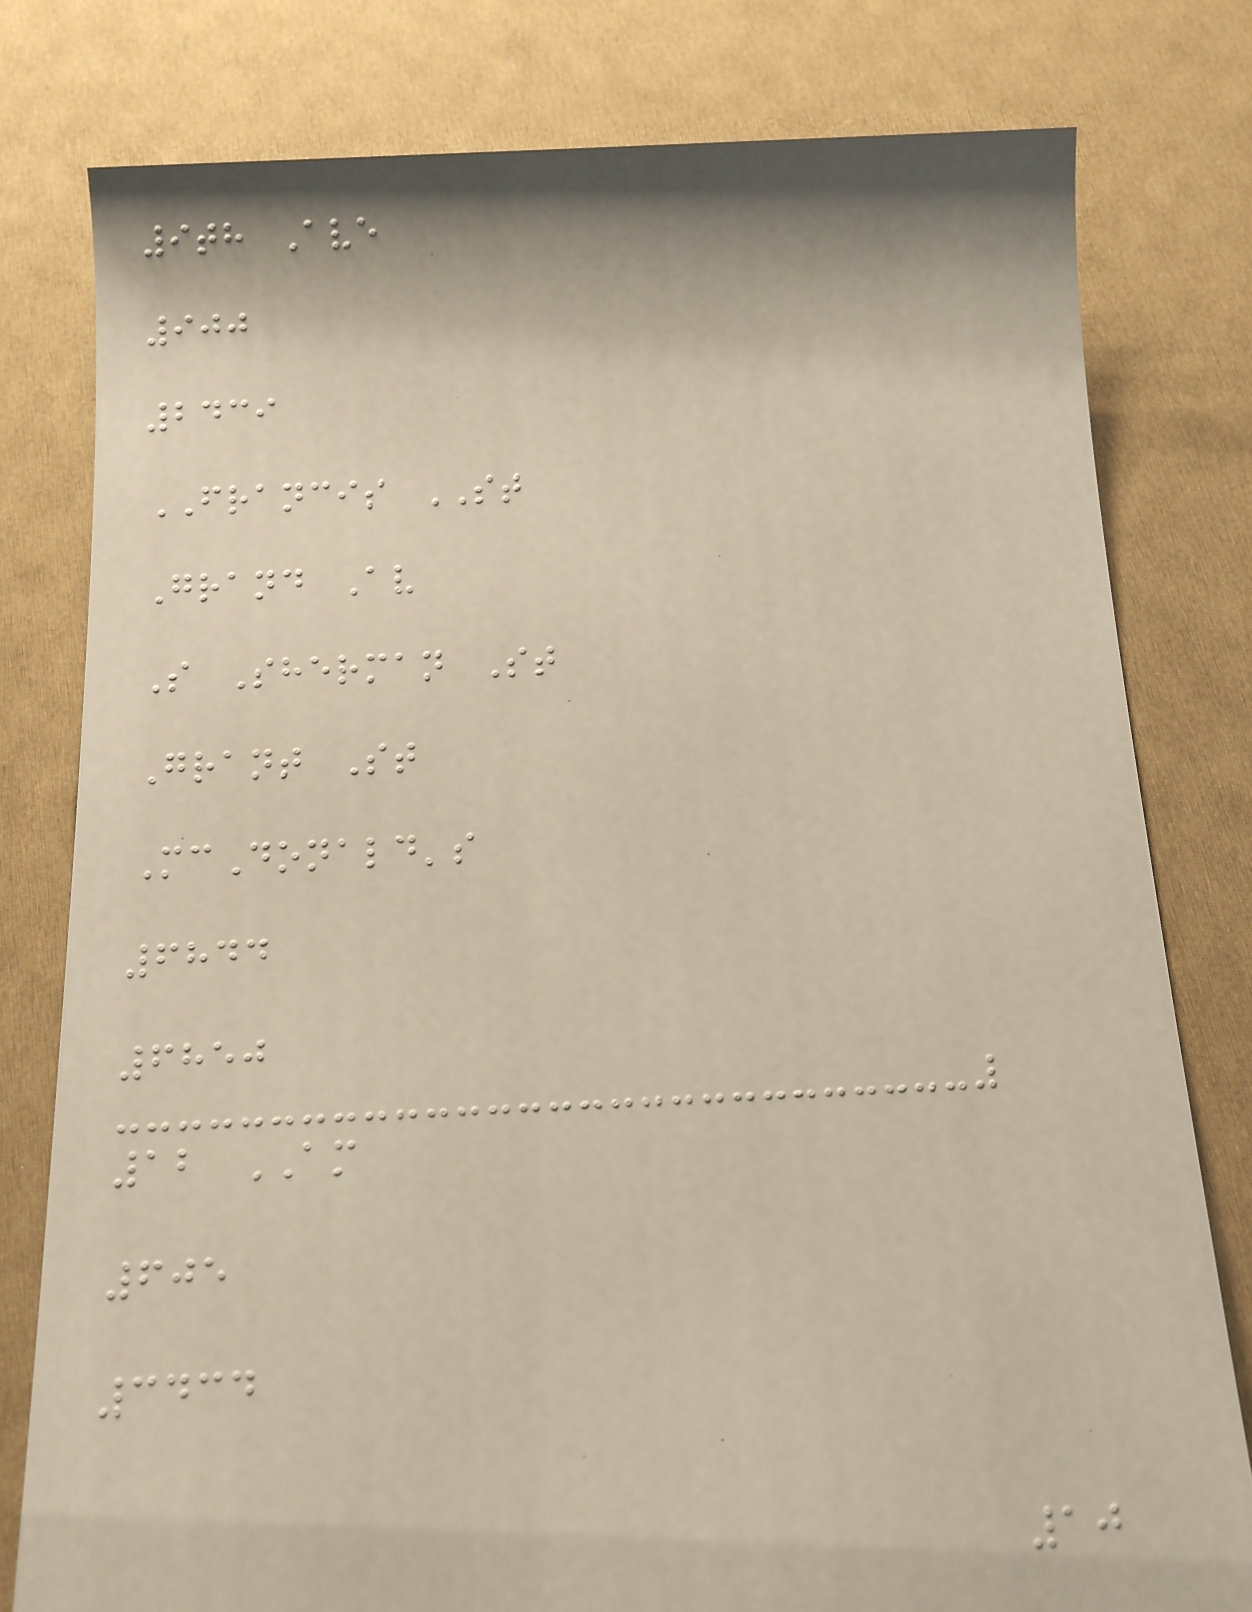9th Ave
900
2439
FRANCIS ST
Grand Av
S Sherman St
Grant St
McDonald's
6844
6850
12 AM
605
3434
10
